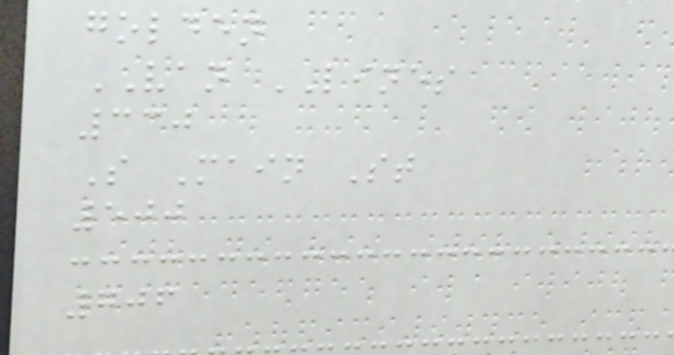golden
VAN LINES
330
S Main St
500
706
